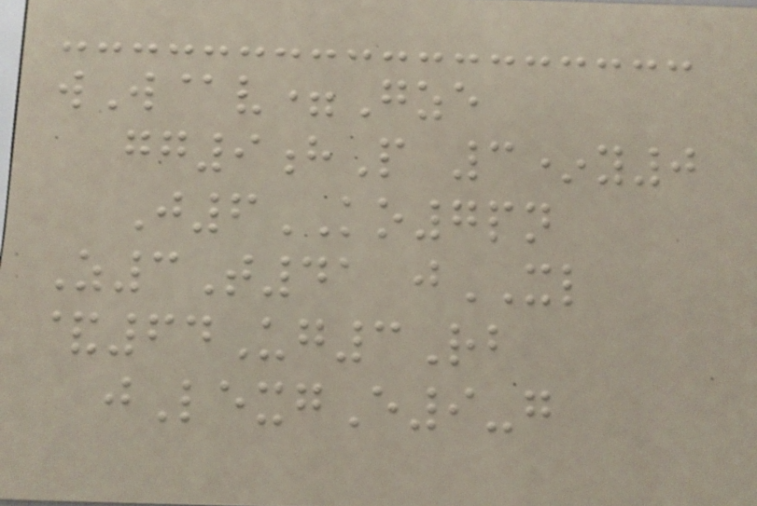wW@v=Gze
gg9hP 3*y0
J6KO7pn
Z3T41 jXL
&64Ug3Rb
jLexgE9-g
